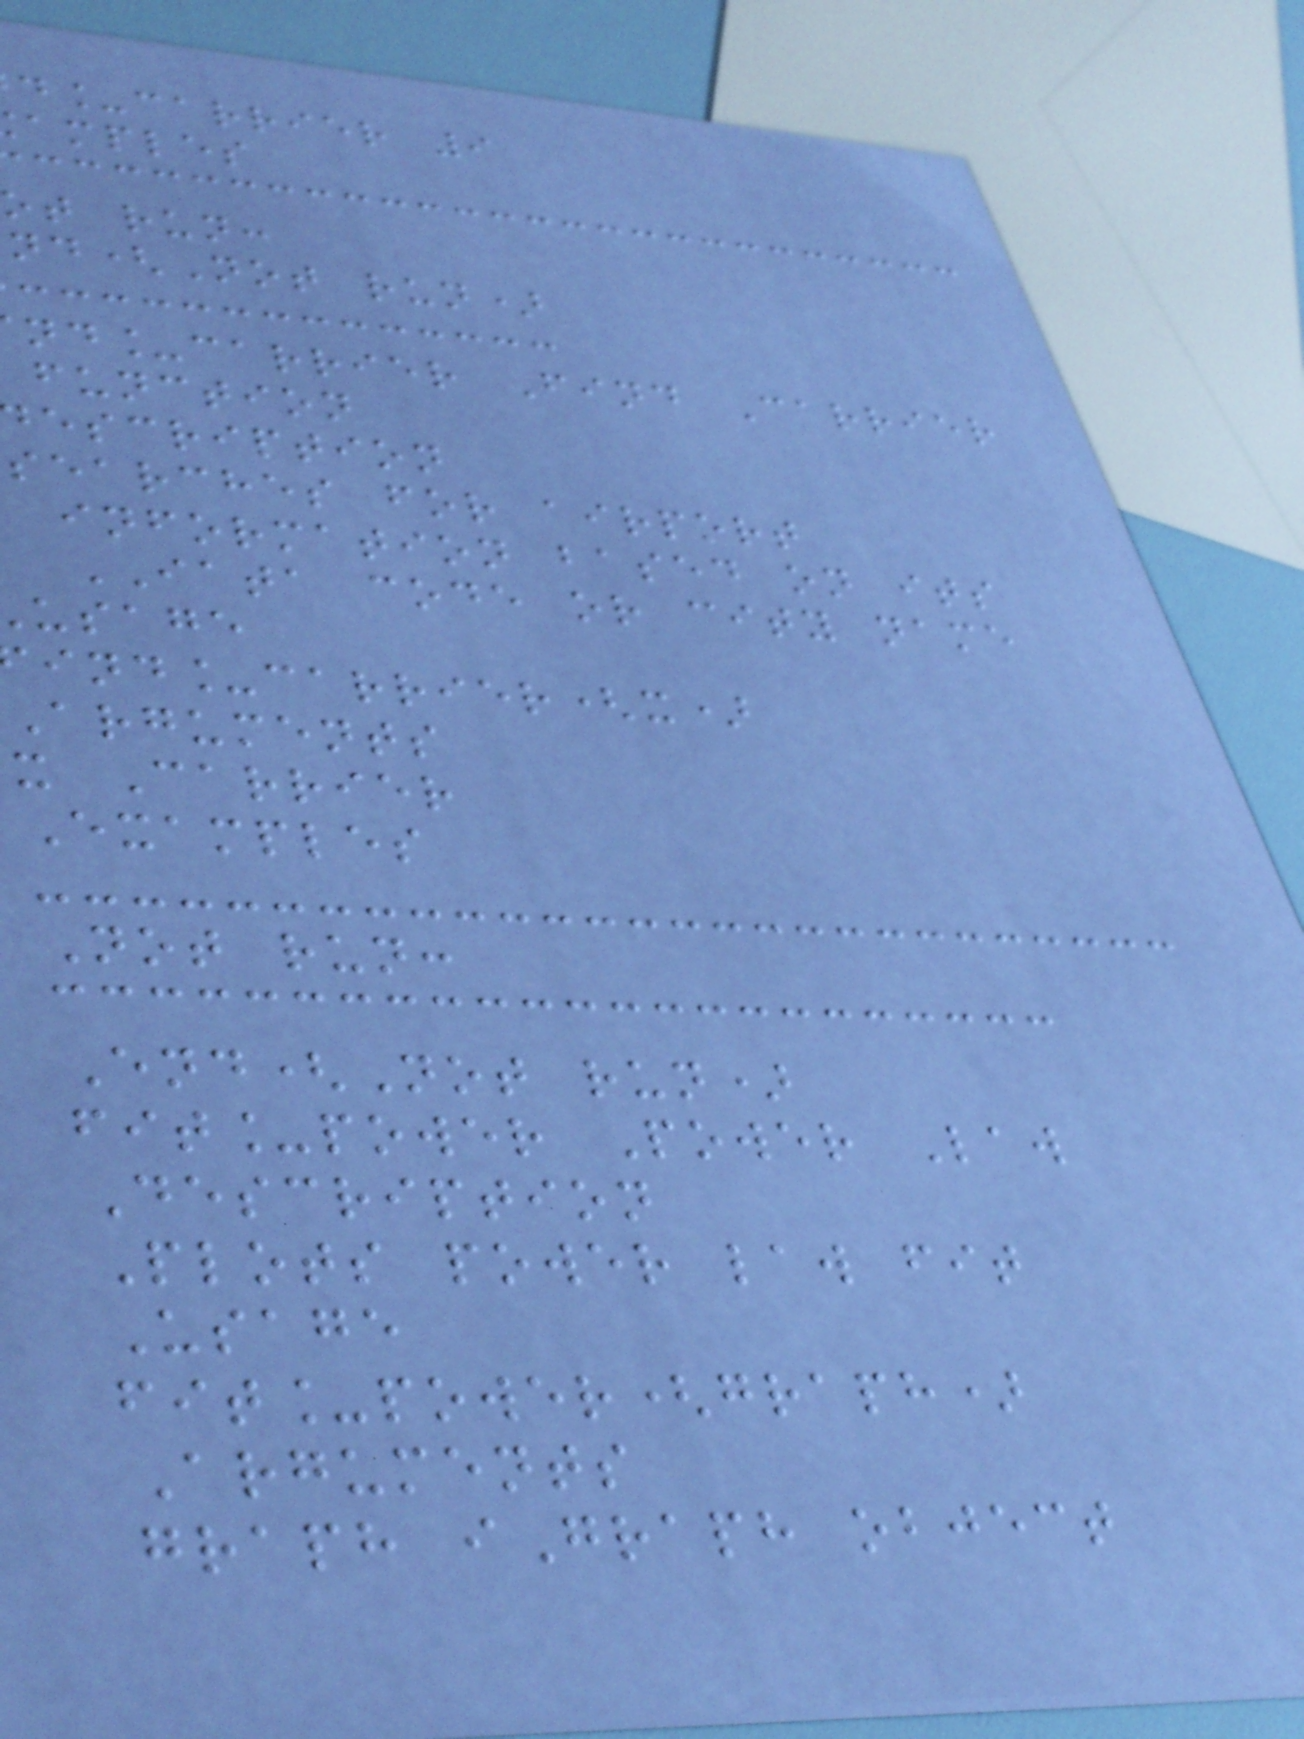d_carrier 9
amples
ot run:
nd(Not run)
nd_carrier Find Carrier
function
escription
searches for airport
information based on its
IATA code or city name
usage
ind_carrier(x)
Arguments
x Carrier
Examples
Not run:
End(Not run)
fit_power Power Law
Description
Plots power law fit
Usage
fit_power(graph)
Arguments
graph iGraph object
